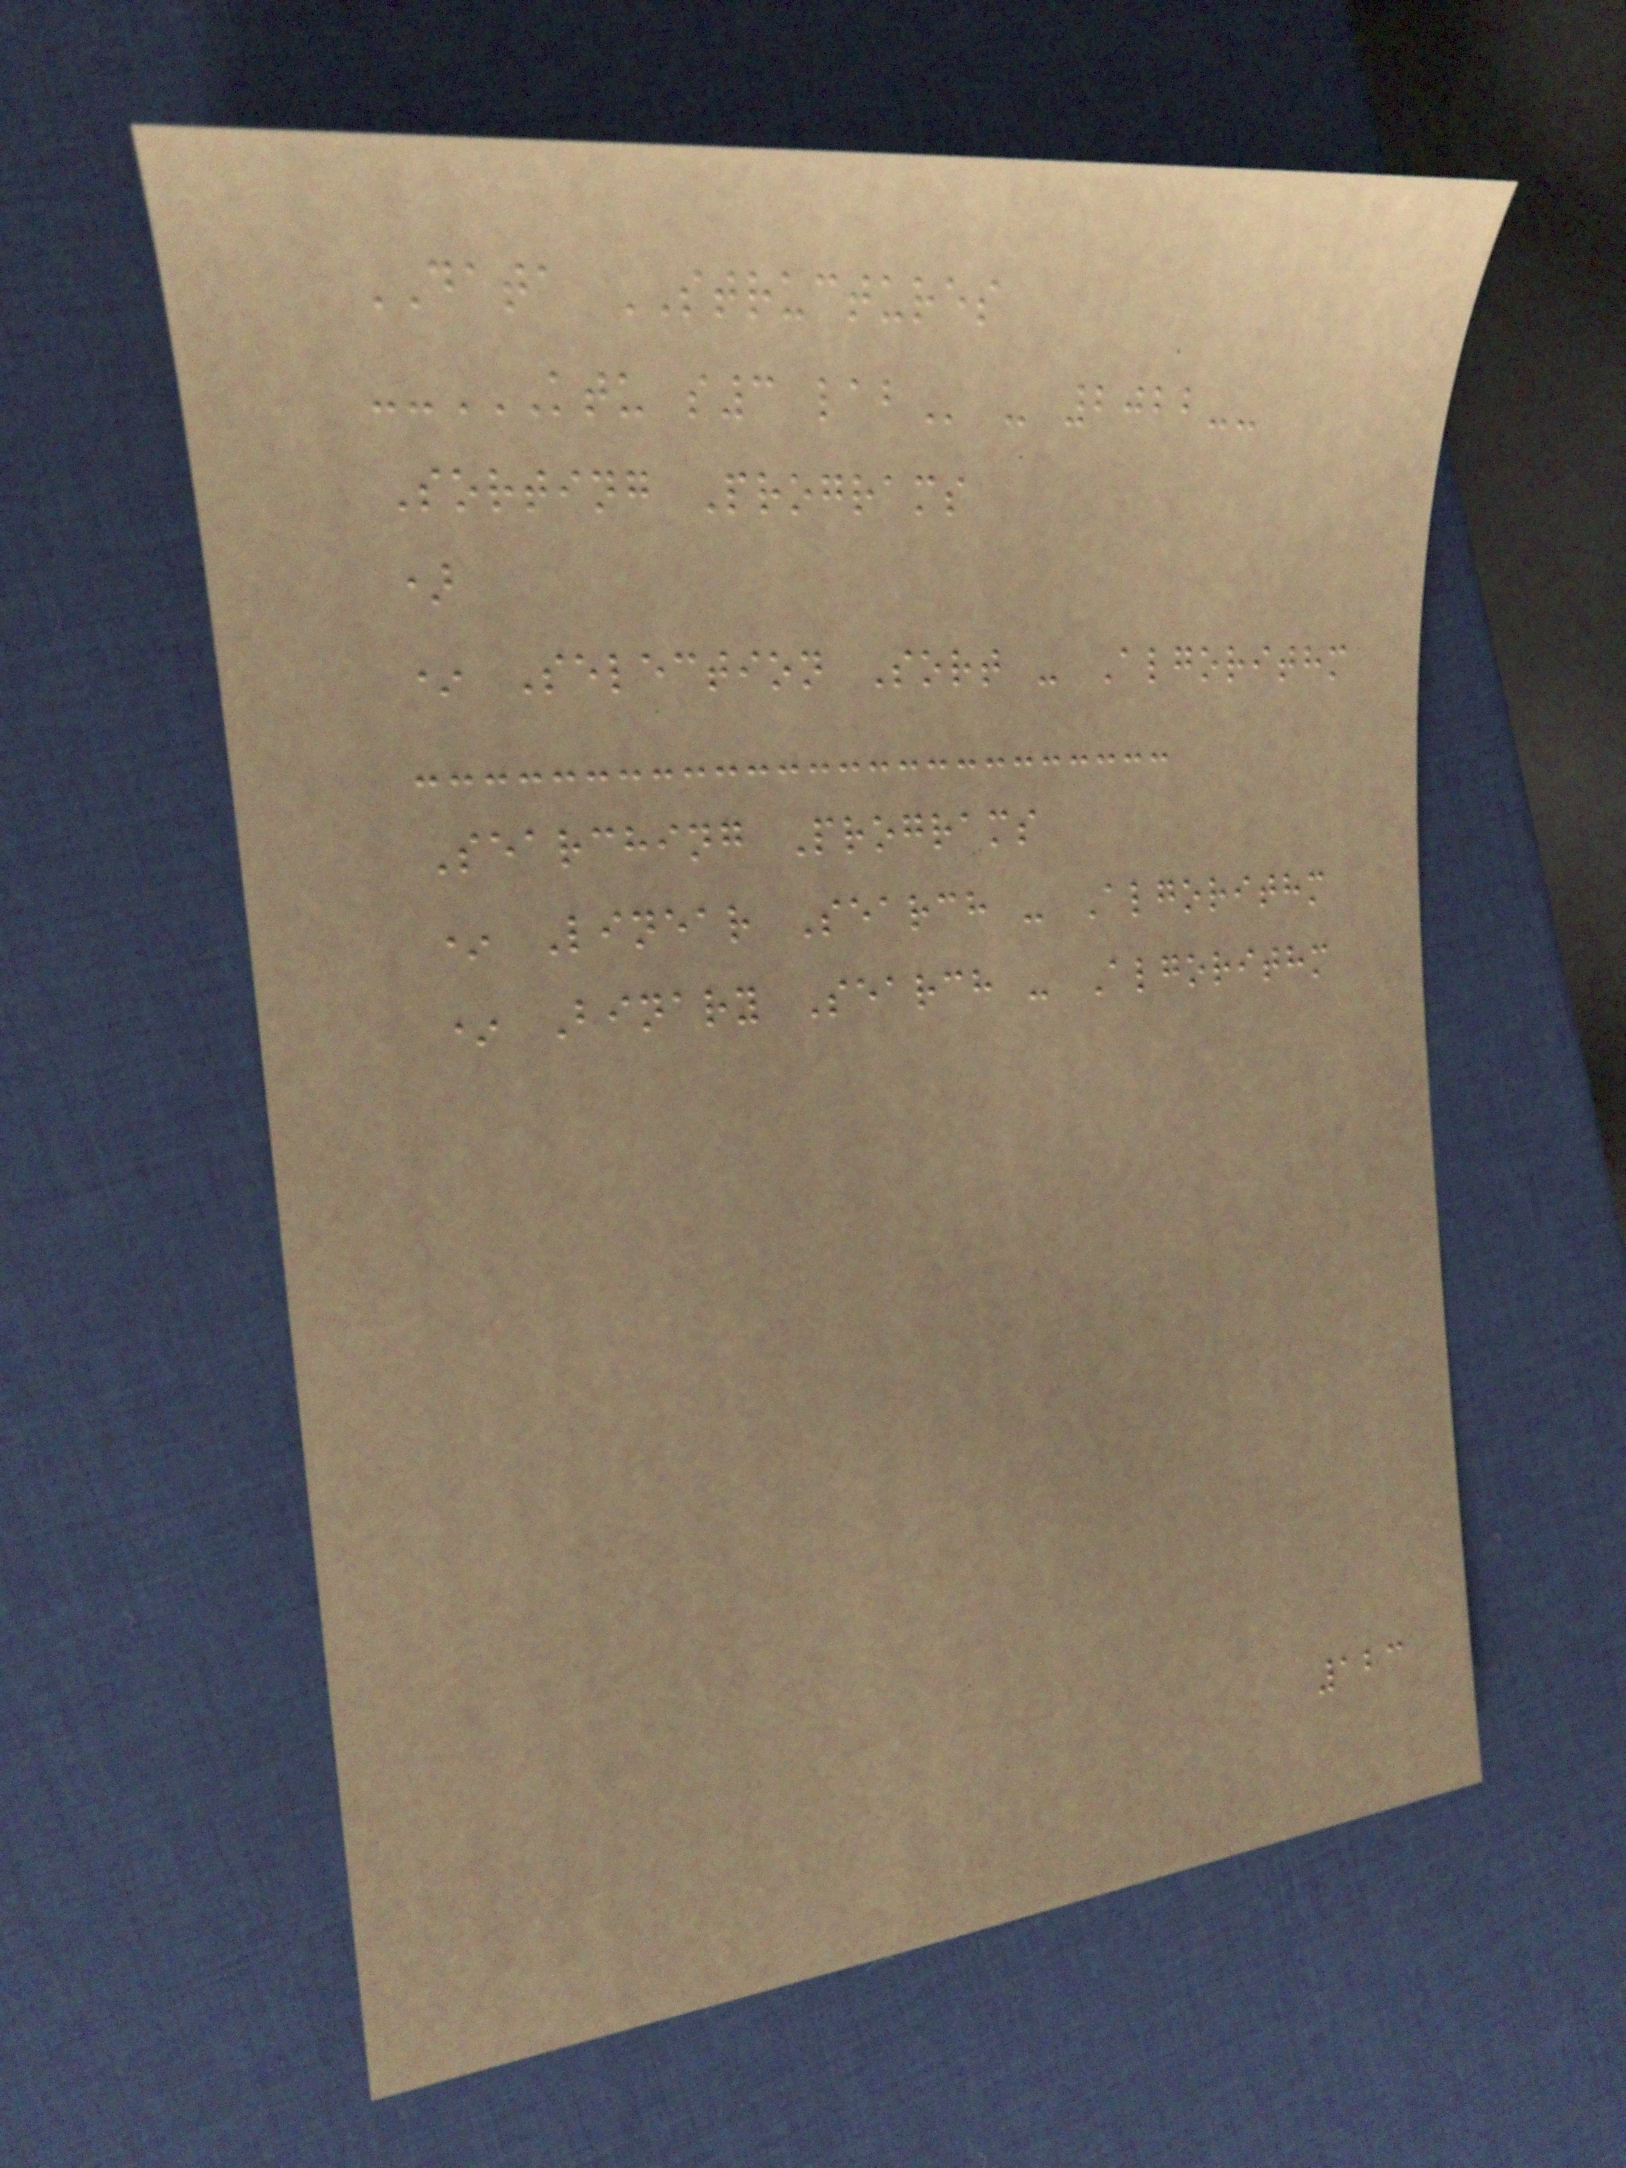DATA STRUCTURES
--KTU S3 LAB - 2022--
Sorting Programs
)
* Selection Sort - Algorithm
Searching Programs
* Linear Search - Algorithm
* Binary Search - Algorithm
123
